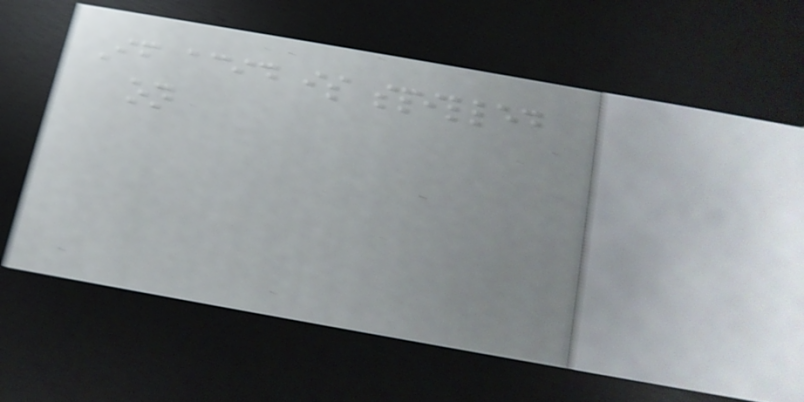If acid is spilled
on
